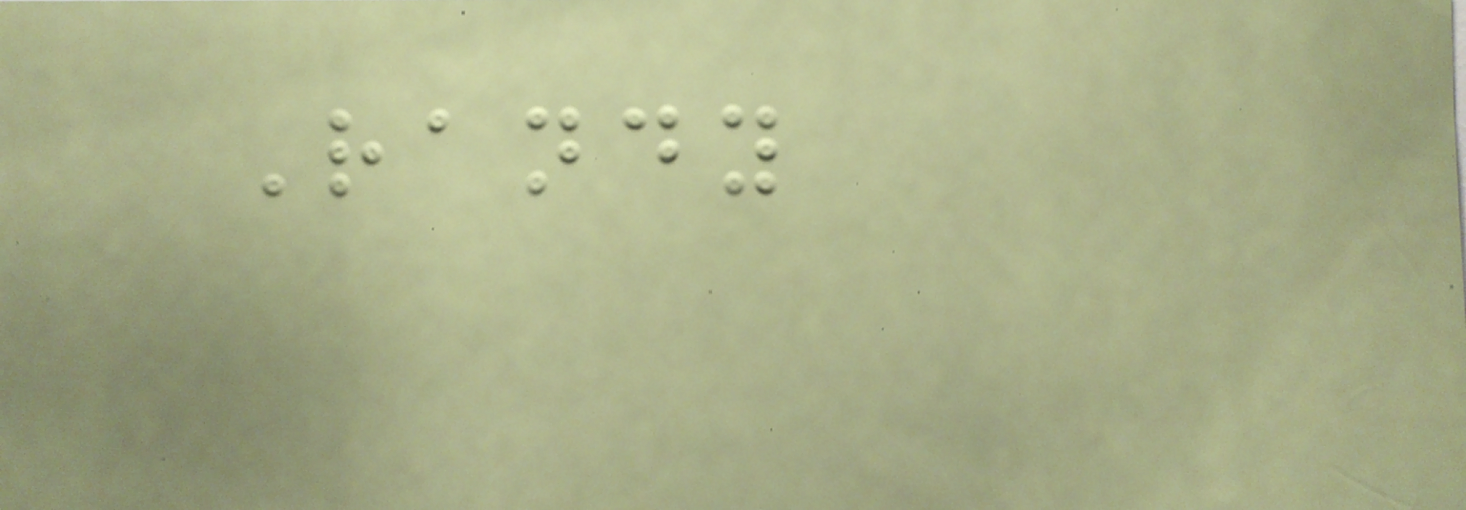Randy
